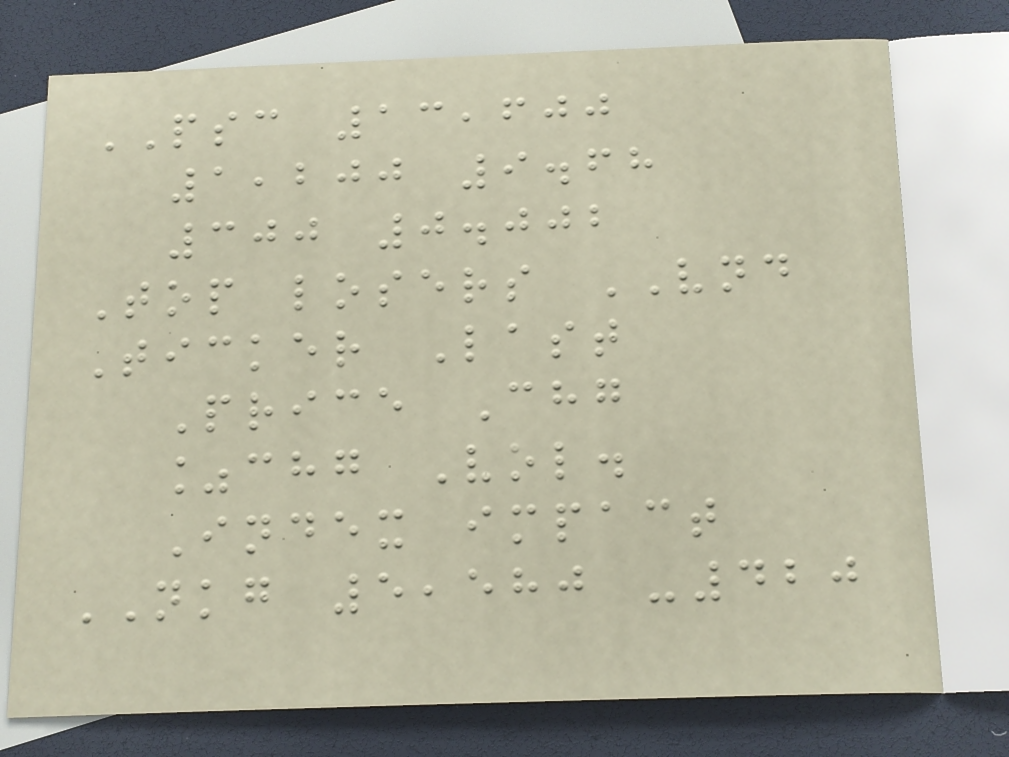PSC 13,600
1,200 9.68
300 0.002
Top losers VND
Ticker Last
Price Chg
%chg Vol.
Index impact
NKG 5,580 -420
